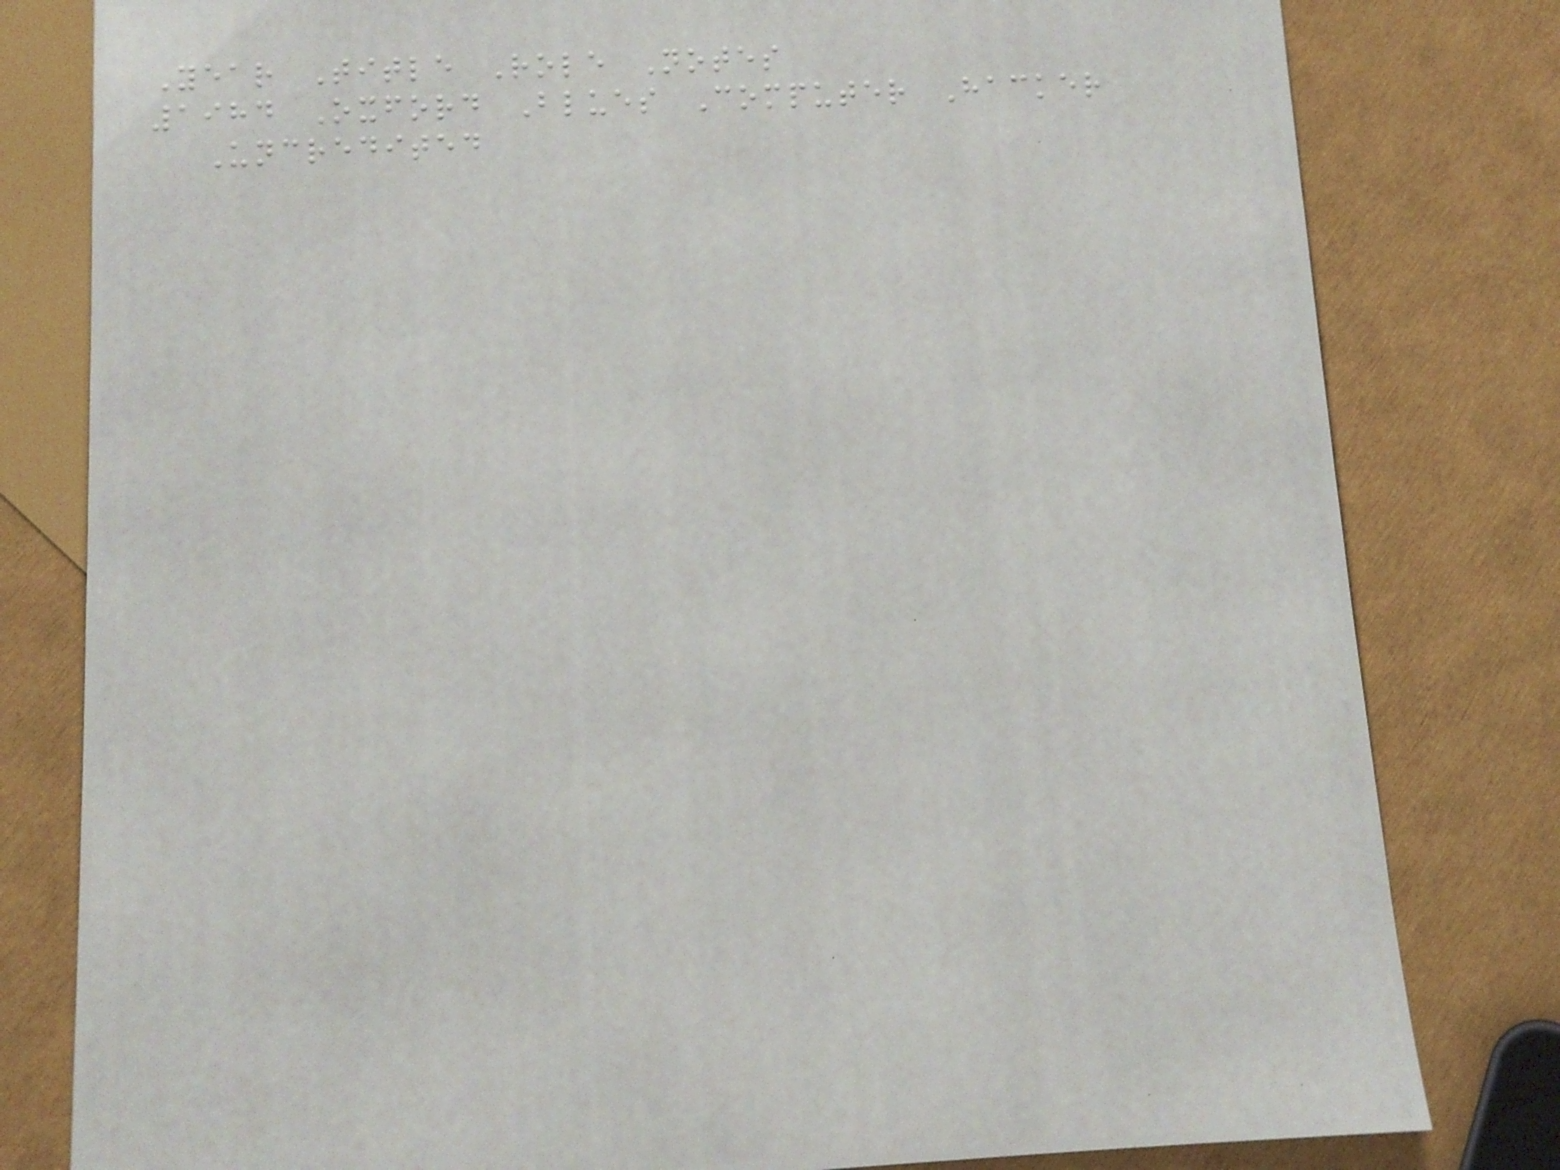Year Title Role Notes
1984 Oxford Blues Computer Hacker
Uncredited
